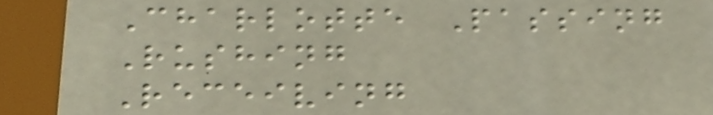Charlotte Passing
Rushing
Receiving
